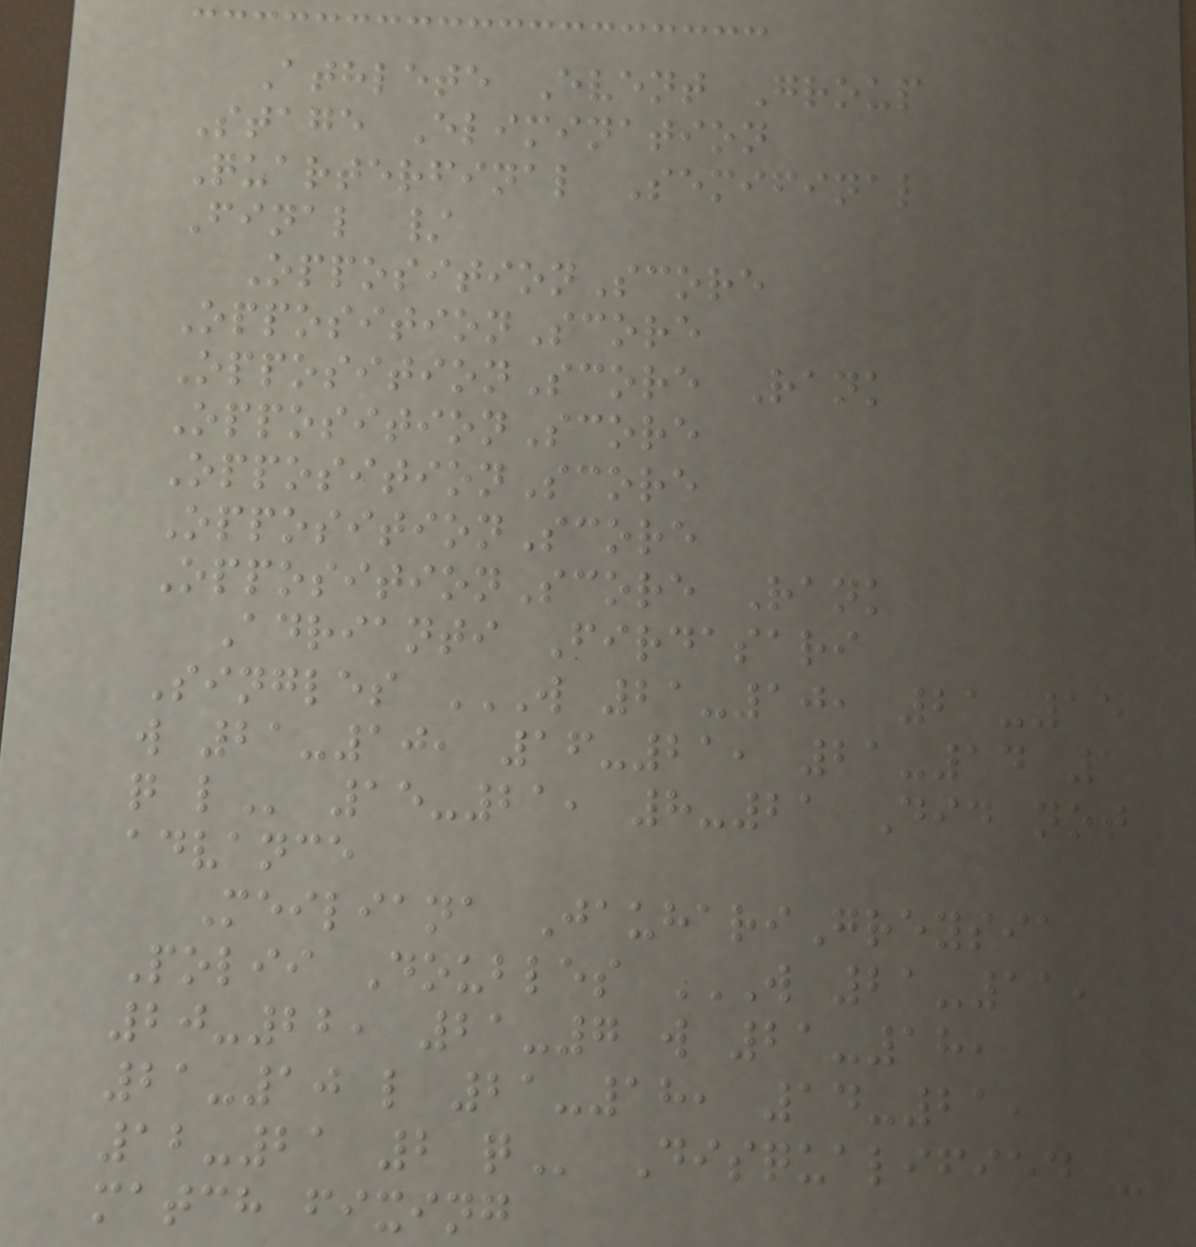Athlete Event Group
Stage Elimination
Quarterfinal Semifinal
Final /
OppositionScore
OppositionScore
OppositionScore Rank
OppositionScore
OppositionScore
OppositionScore
OppositionScore Rank
Adrianti Firdasari
Singles W 21-10, 21-15
W 21-10, 16-21, 21-14 1
Q L 15-21, 8-21 Did not
advance
Meiliana JauhariGreysia
Polii Doubles W 21-11,
20-22, 21-7 W 21-18,
21-10 L 21-18, 14-21,
12-21 2 Q Disqualified -
match fixing
